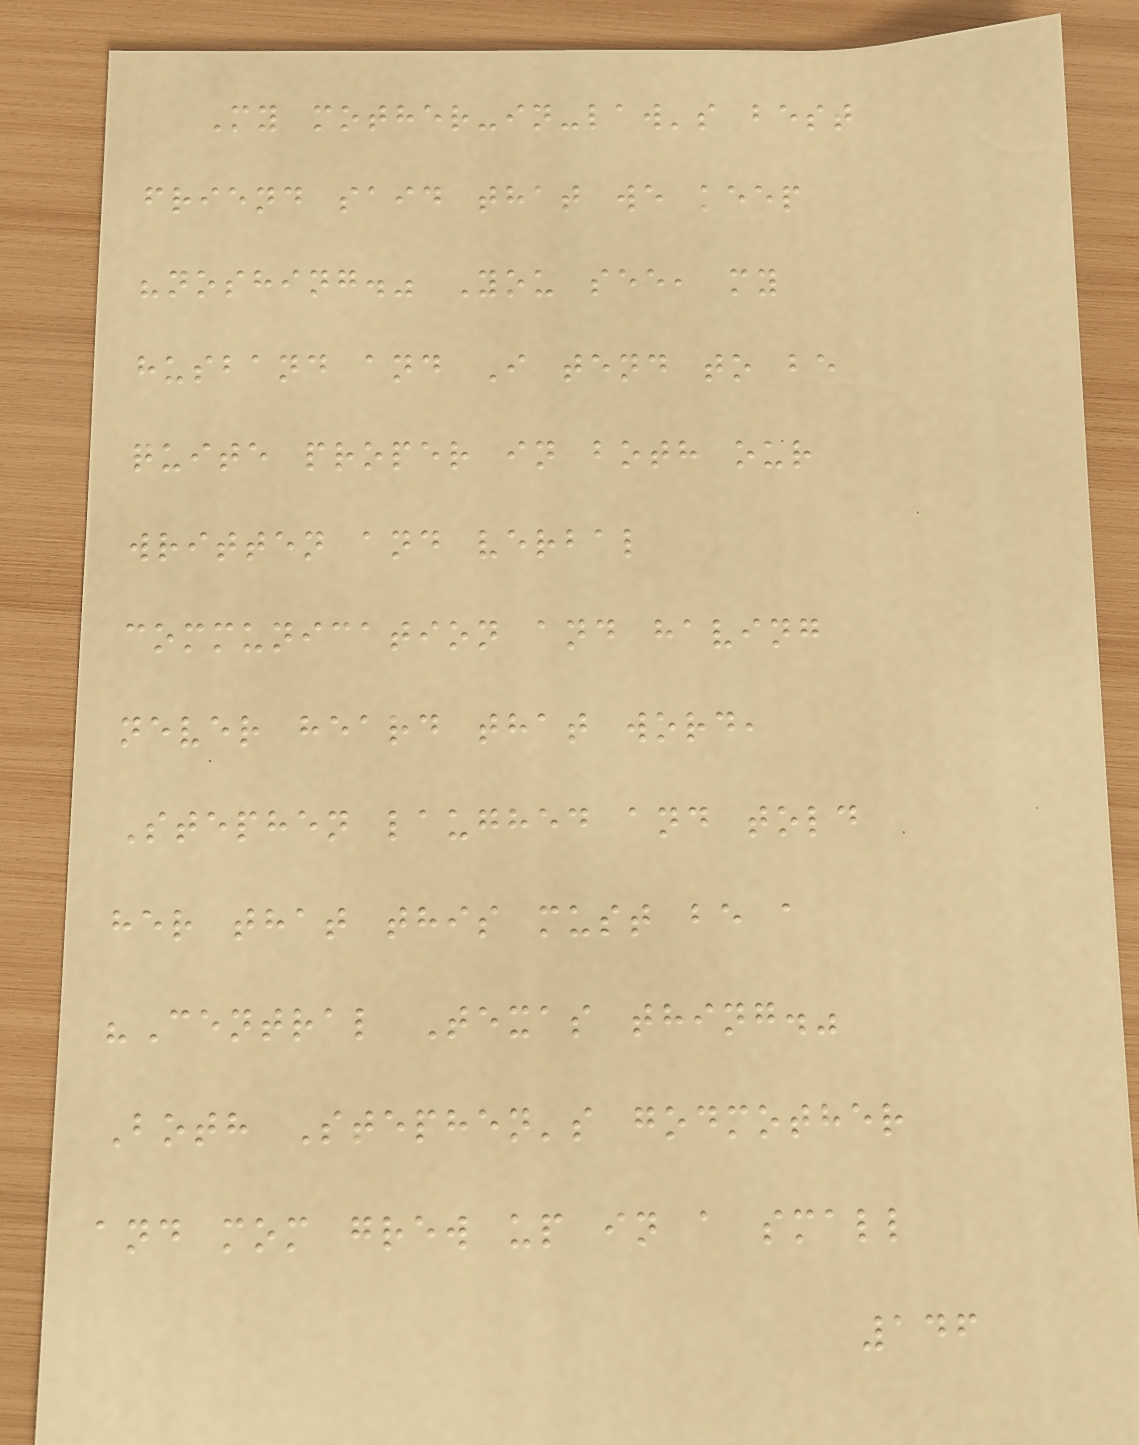My mother-in-law's best
friend said that we keep
"noshing." You see, my
husband and I tend to be
quite proper in both our
written and verbal
communication and having
never heard that word,
Stephen laughed and told
her that this must be a
"Central Texas thing."
Both Stephen's godmother
and mom grew up in a small
146
